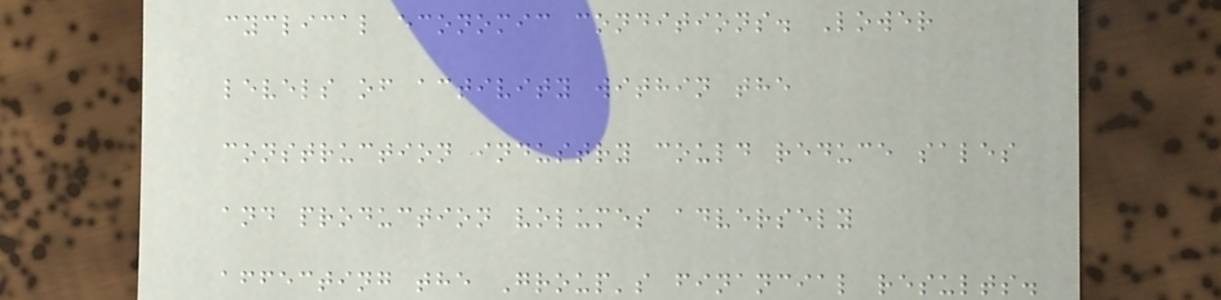cyclical economic conditions. Lower
levels of activity within the
construction industry could reduce sales
and production volumes adversely
affecting the Group's financial results.
